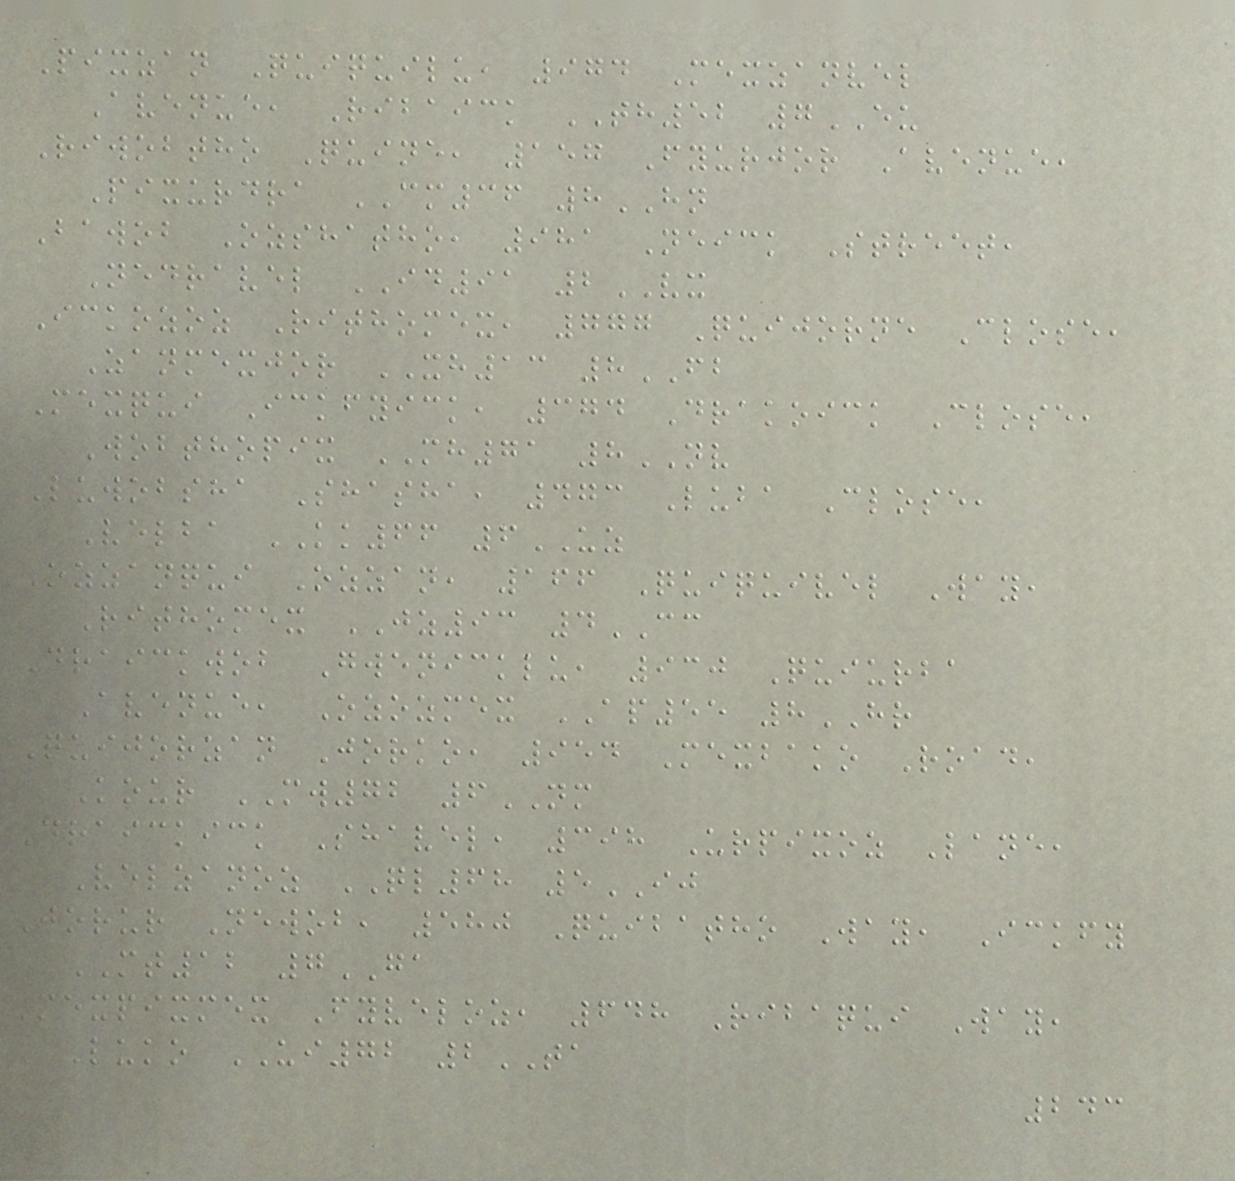Pixzan Quiquilu, 974 Mexzanvel
Avenue, Ribaick TH52 7EU
Riwobtho Quine, 157 Fyurjor Avenue,
Pixurdra CM36 8HN
Bawob Ozshatho, 981 Neick Street,
Nedravel ID91 2VX
Ickozoz Rithomex, 777 Quijorne Close,
Zanmexjor XH13 8FB
Mexqui Ickfyick, 374 Drakoick Close,
Wobthopix MH71 8NV
Luwobsha Shasha, 473 Luba Close,
Velba KK66 6UZ
Ozzanqui Ozzan, 166 Quiquivel Way,
Rithomex JZ93 4CC
Draickwob Gwenicklu, 930 Quiurba
Avenue, Ozozmex AP55 8HR
Quijorzan Jorko, 954 Mexbako Road,
Kour MW72 6NM
Draickick Shavel, 398 Urpixoz Lane,
Velzanoz QL68 5IJ
Jorur Newob, 580 Quibatho Way, Ickfy
MT12 7GA
Mexpixmex Fyveloz, 648 Ribaqui Way,
Luko UI72 2TA
243
